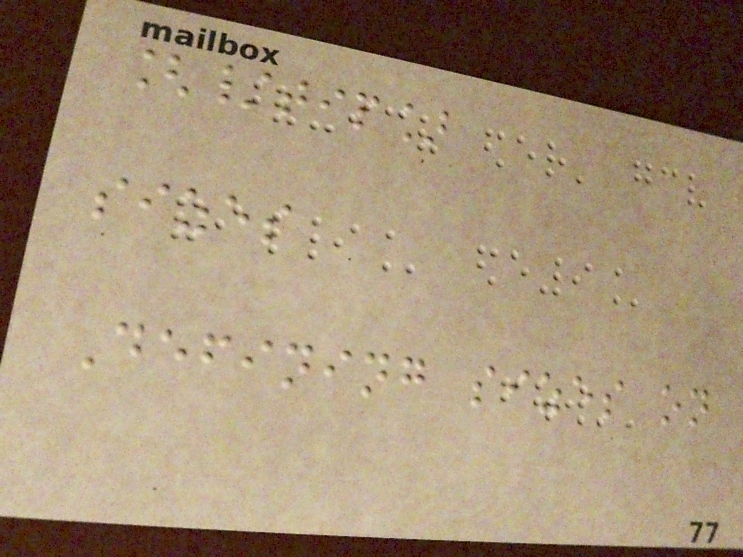[/tip]
sizes
Defining sizes on
